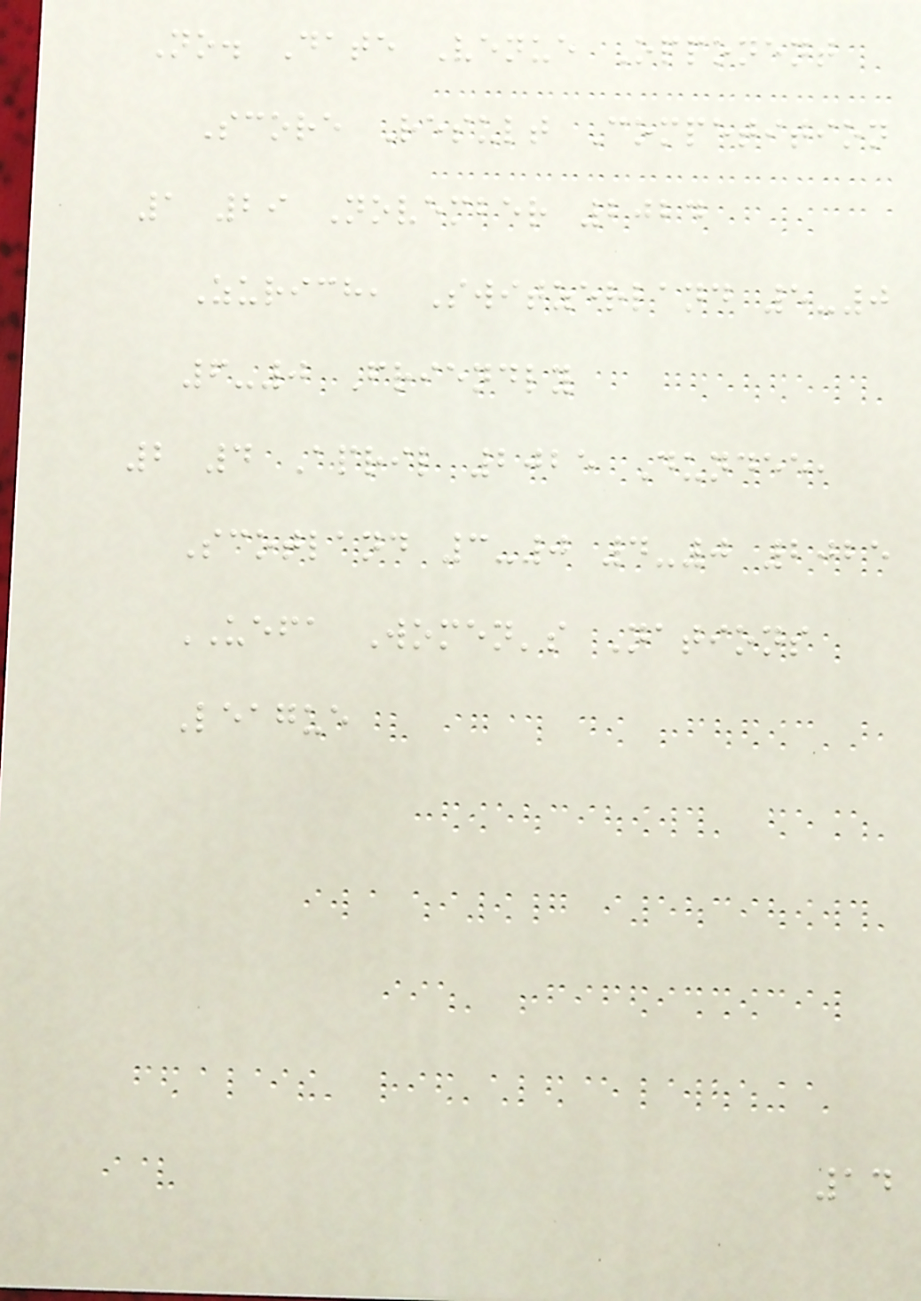No. Date Venue Opponent
Score Result Competition
1 29 November 2024
Zurich, Switzerland 5-0
6-0 Friendly
2 4 April 2025 Dundee,
Scotland 3-0 4-0 2025
UEFA Women's Nations
League
14
